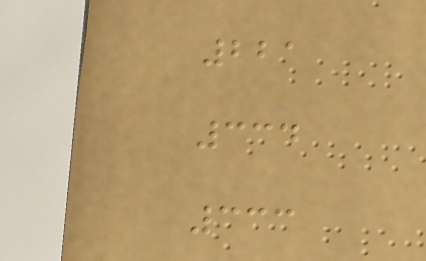221
334
333
